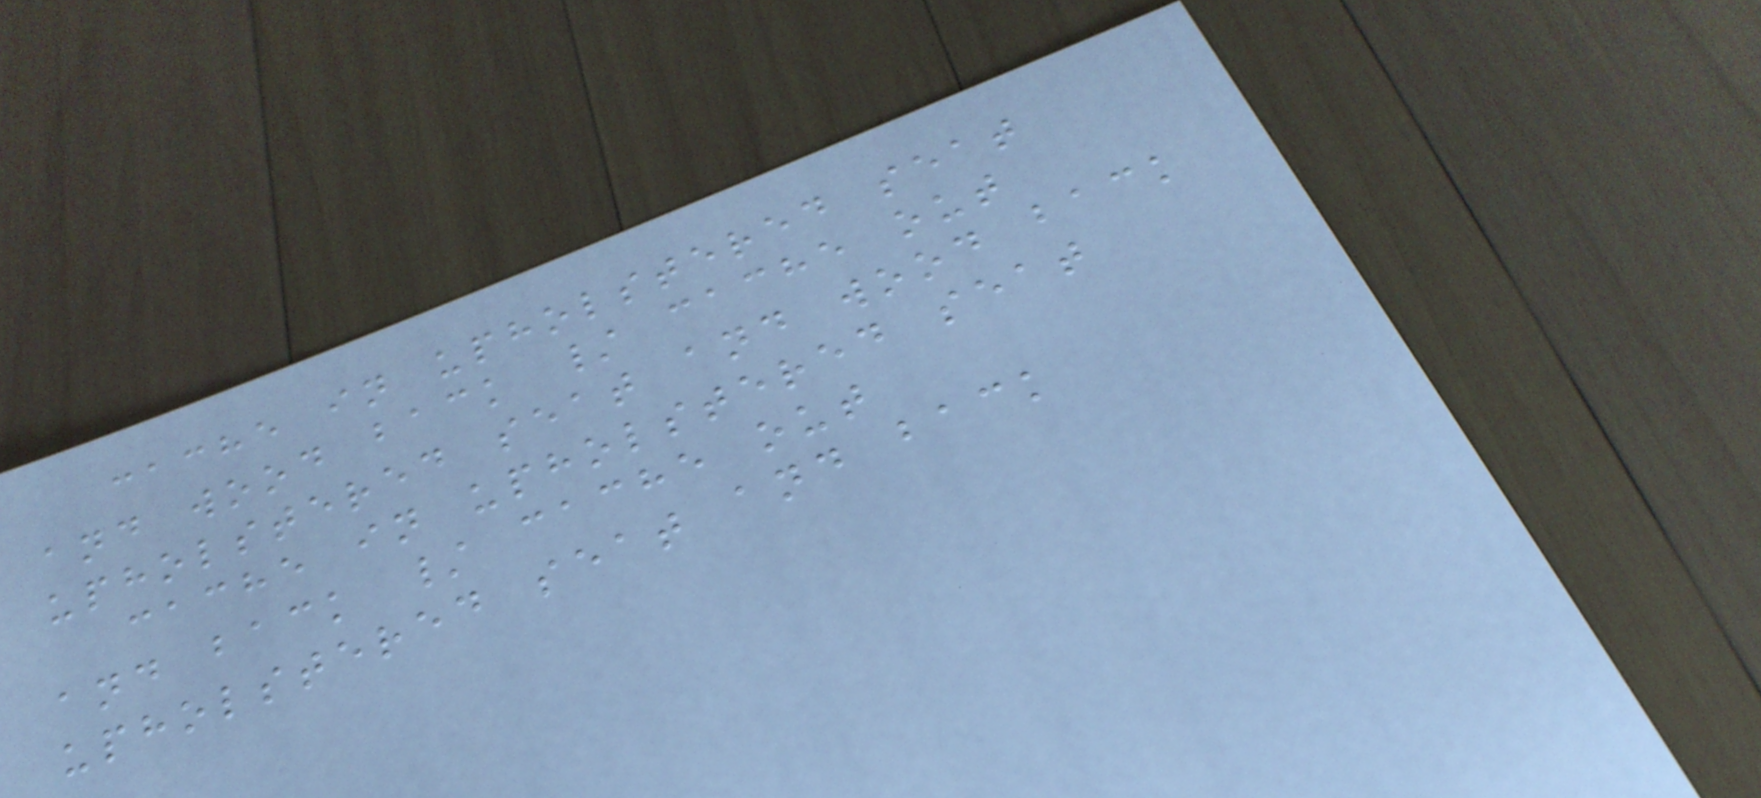cache in upholstered seat
and wood back / cache out
upholstered seat and wood back
cache in upholstered seat
and back / cache out
upholstered seat and back
